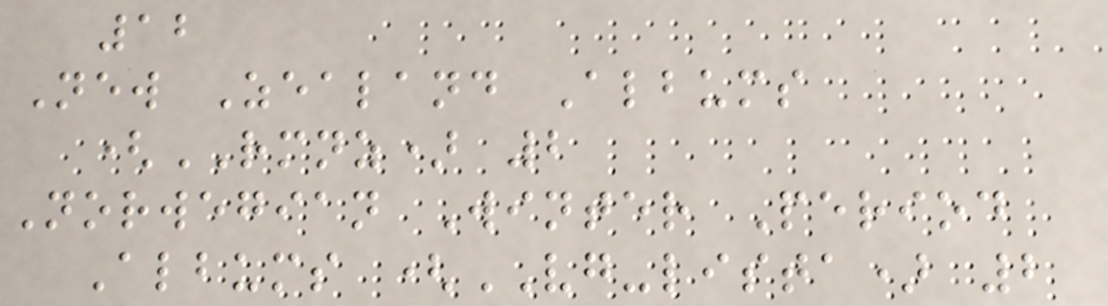12
New Zealand Albums
(RMNZ) 2
Norwegian Winter Period
Albums (VG-lista) 2
